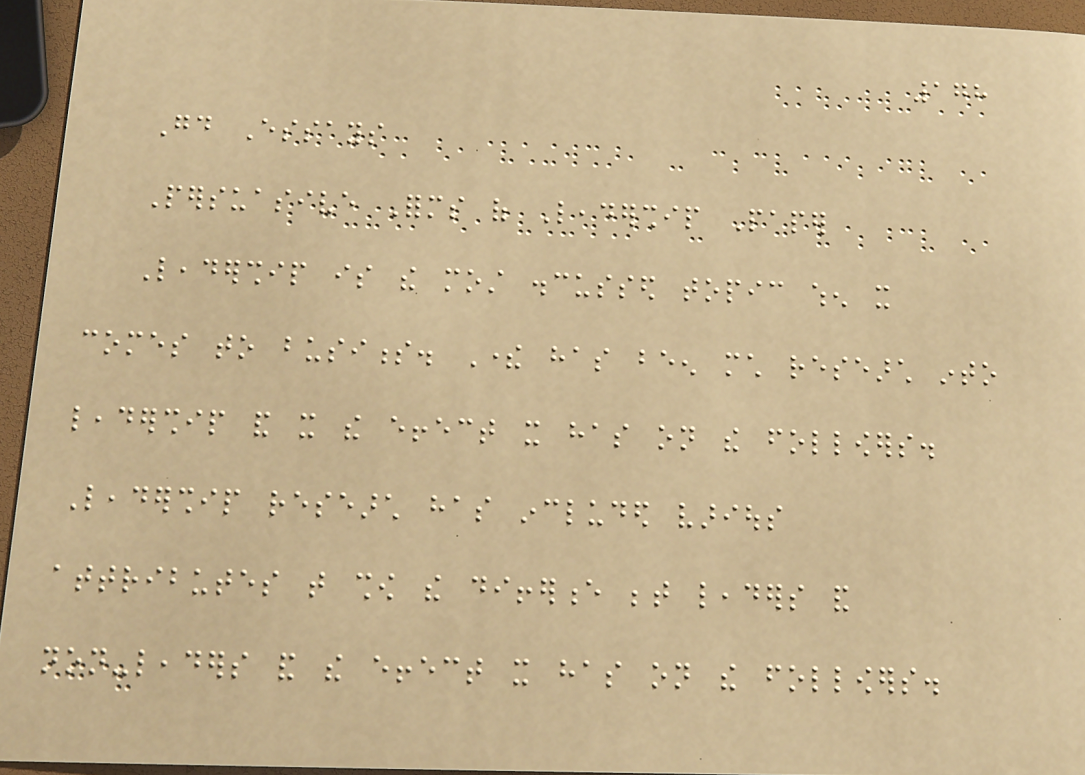178
Good Essays
Persuasive Forms of Leadership Paper
Leadership is the most discussed topic when it
comes to business. There has been much research into
leadership and it the effect it has on the followers.
Leadership research has included various
attributes that show the difference between leaders and
non-leaders and the effect it has on the followers.
